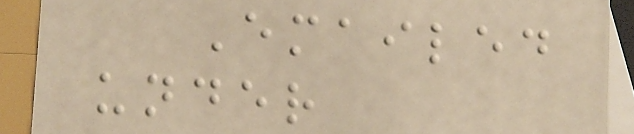Emailed
under
